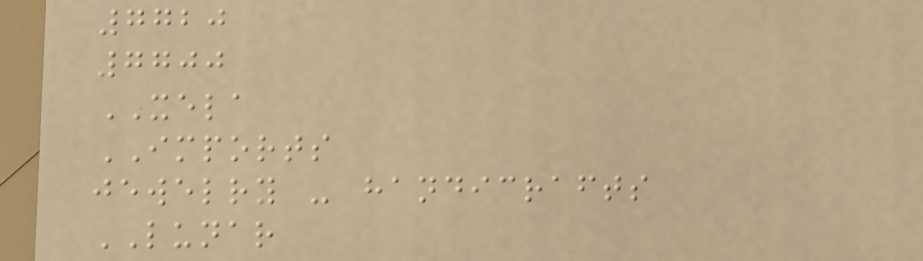7720
7700
XELA
IMPORTS
jewelry - handicrafts
LUNAR
